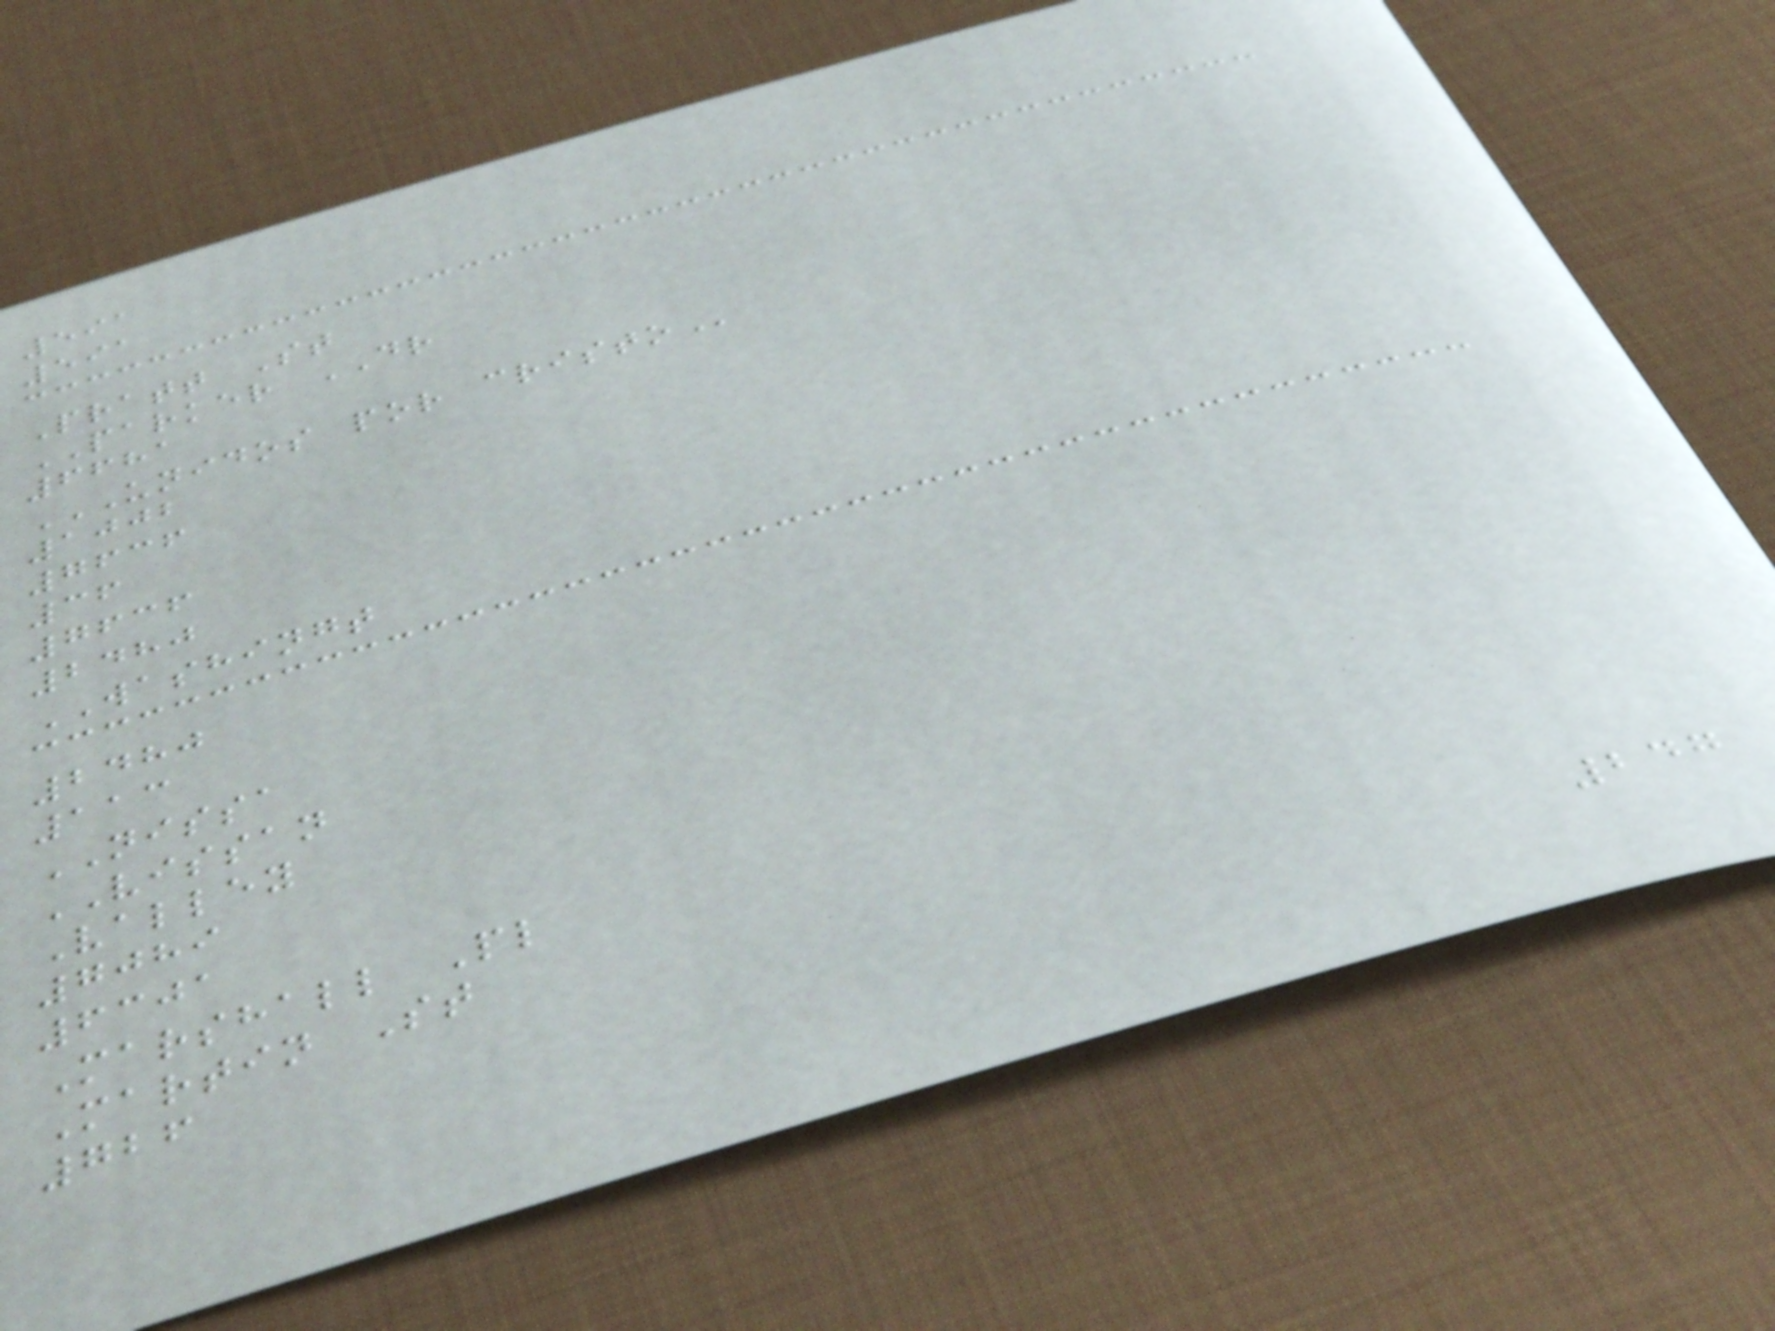591
591
Pratt St
PARKER DR
6681
UNIDOS POR CRISTO
1002
7636
36
7636
2480
WASHINGT
2480
113
NISSA
VISSAN
Valley
7089
6301
Marshall Pl
Martin St
726
247
